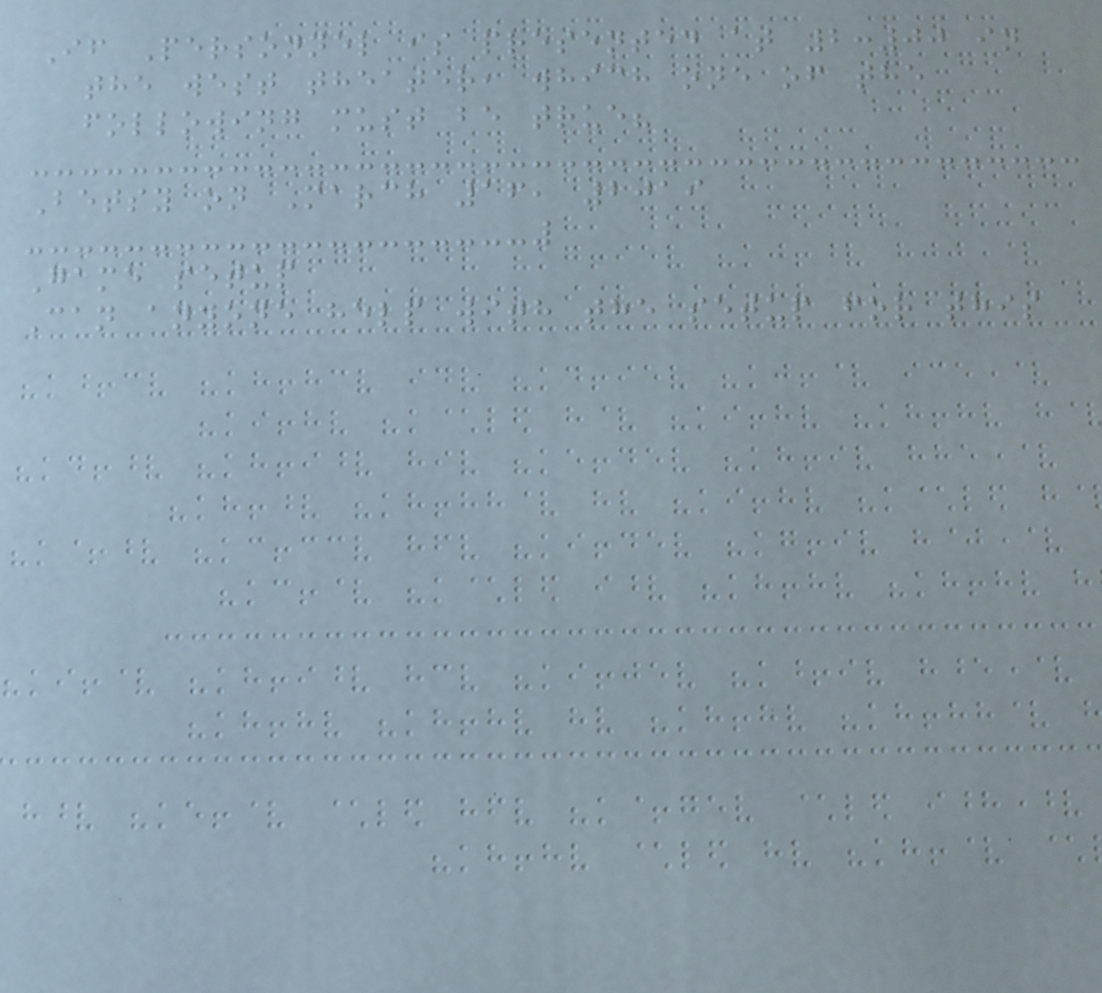If Personnel is presented at 2:00 in
the west theater, which one of the
following must be true?
Betsy on March 16, 2019
Game setup
Can anyone help with the setup for this
